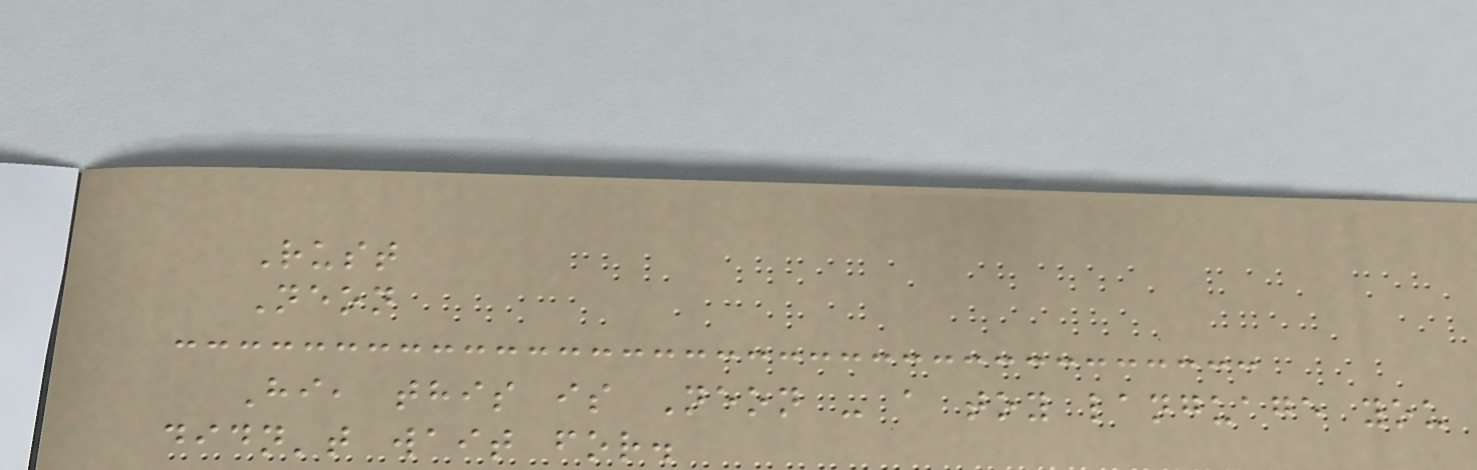Rust
Neon
Hi, this is Neon - a toy language you
didn't wait for.
